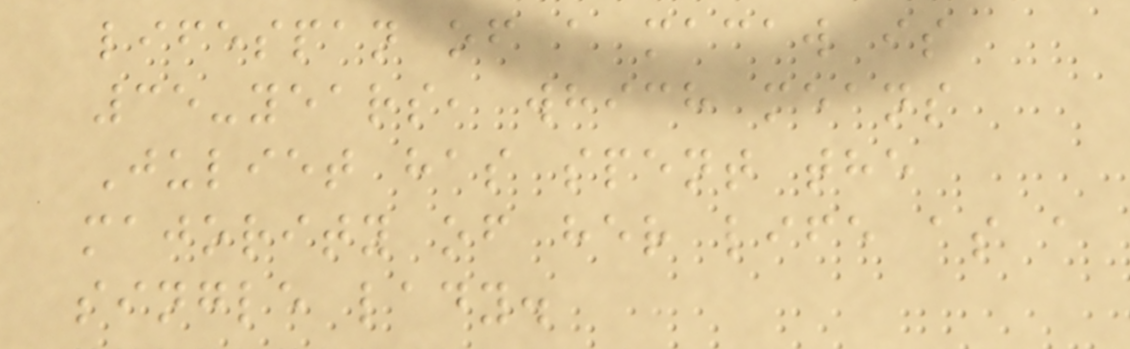lifespan of a macaw is
35-years, which means
Juliet has spent the
majority of her life as a
single lady.
